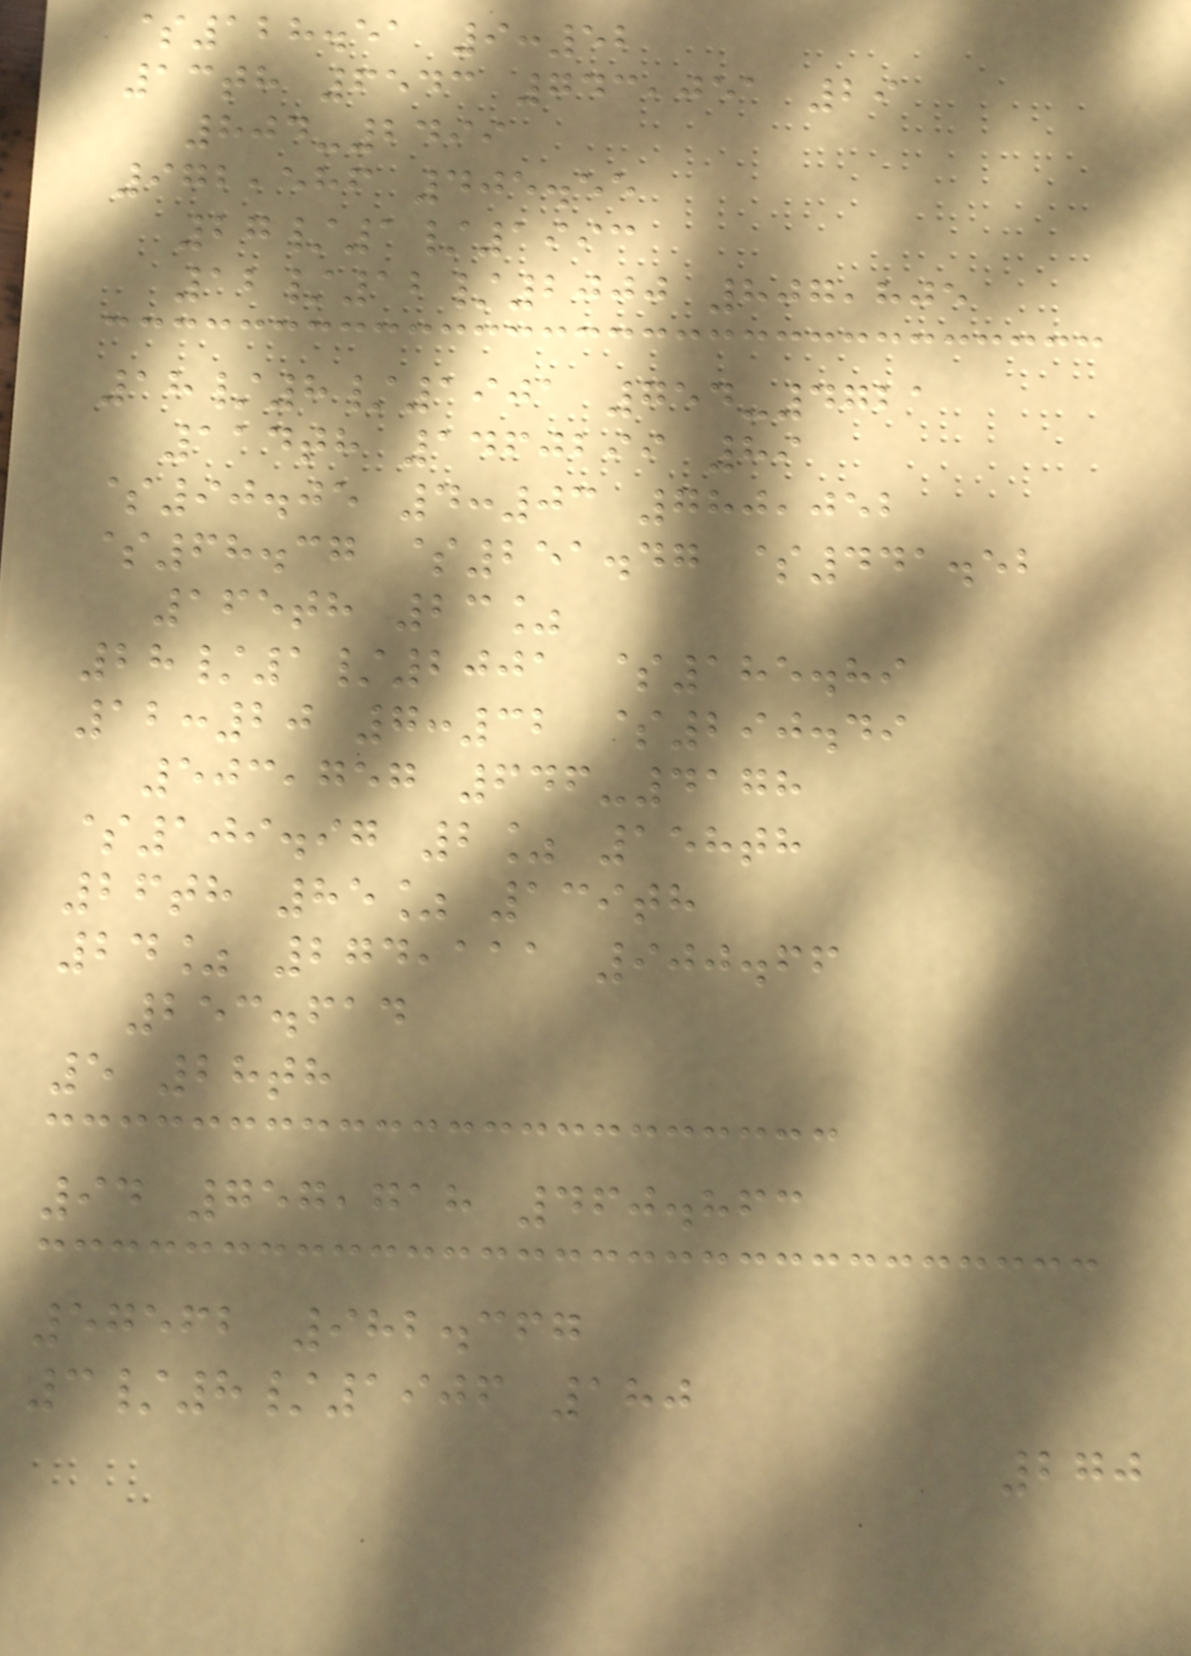$128.51 9:52
13th 6543 743,051 29
804-2499
972,586 405.55
27/1/1993
12/12/2000 807,805
18/8/1901 754-4721
114th 1460299 89
$90.05 4:03 780,052
$68.37 $251.47 $441.52
165th 23%
28/1/2001 $185.89
12:20 7:32 $290.49
503,757 646-4178
$109.97 2% 158th
26th 85% 139th
24% 274,111 900.66
253.614
5 28th
94 757,718 460.863
57562 982.367
3/8/1906 180
270
